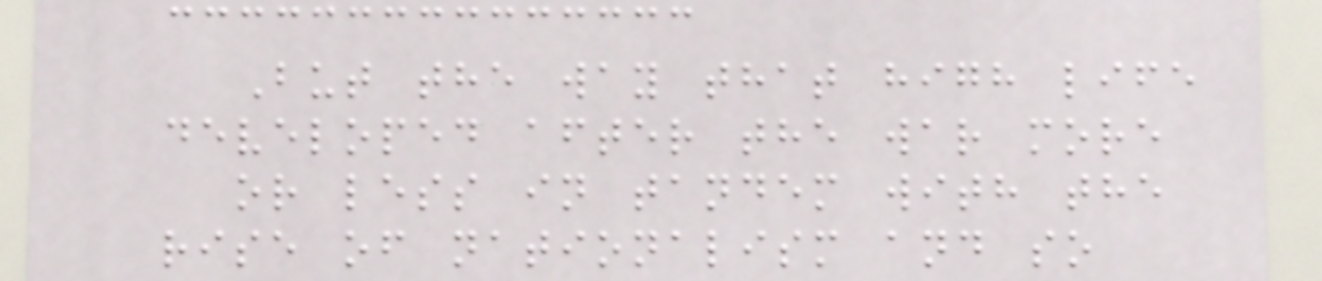But the way that high life
developed after the war more
or less in tandem with the
rise of nationalism and so
